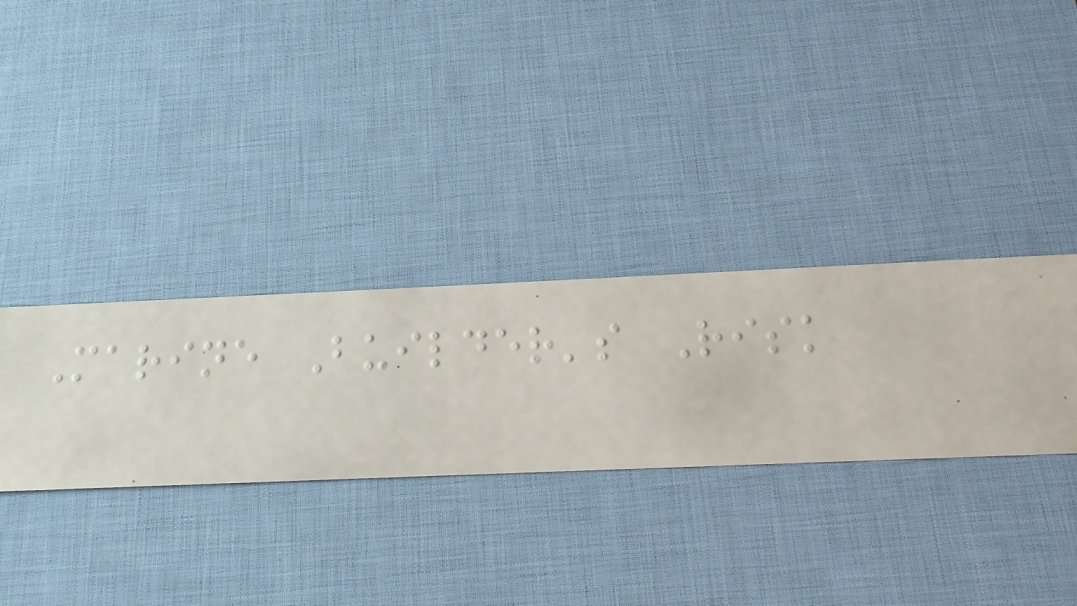Marine Builder's Risk
